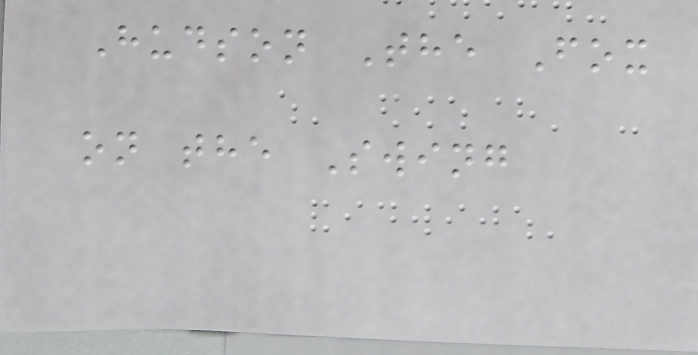Hudson The Fox
on the Swing
